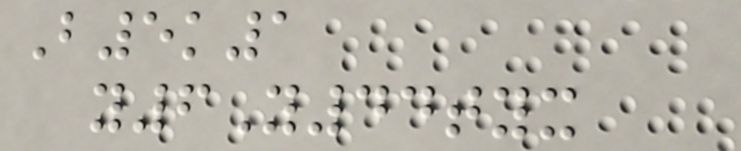B5k1
y6Y44tyx
